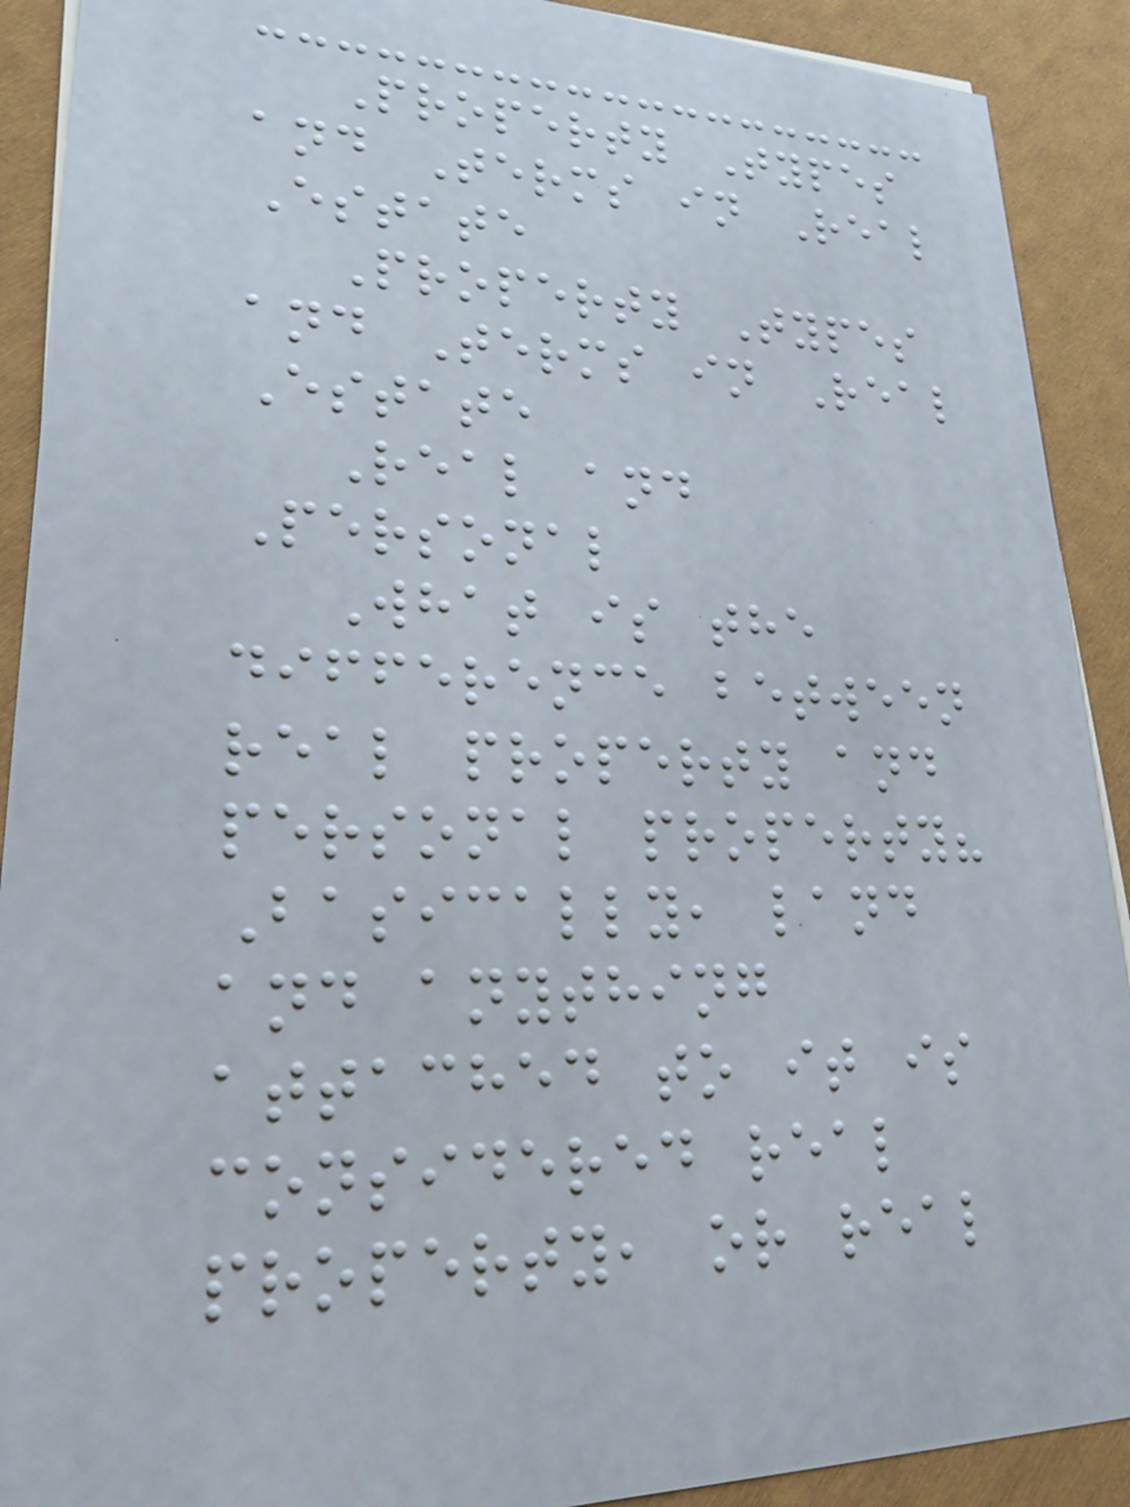Property Types
and Terms in Real
Estate
Property Types
and Terms in Real
Estate
Real and
Personal
What is the
difference between
real property and
personal property?
Basically, land
and anything
attached to it is
considered real
property, or real
